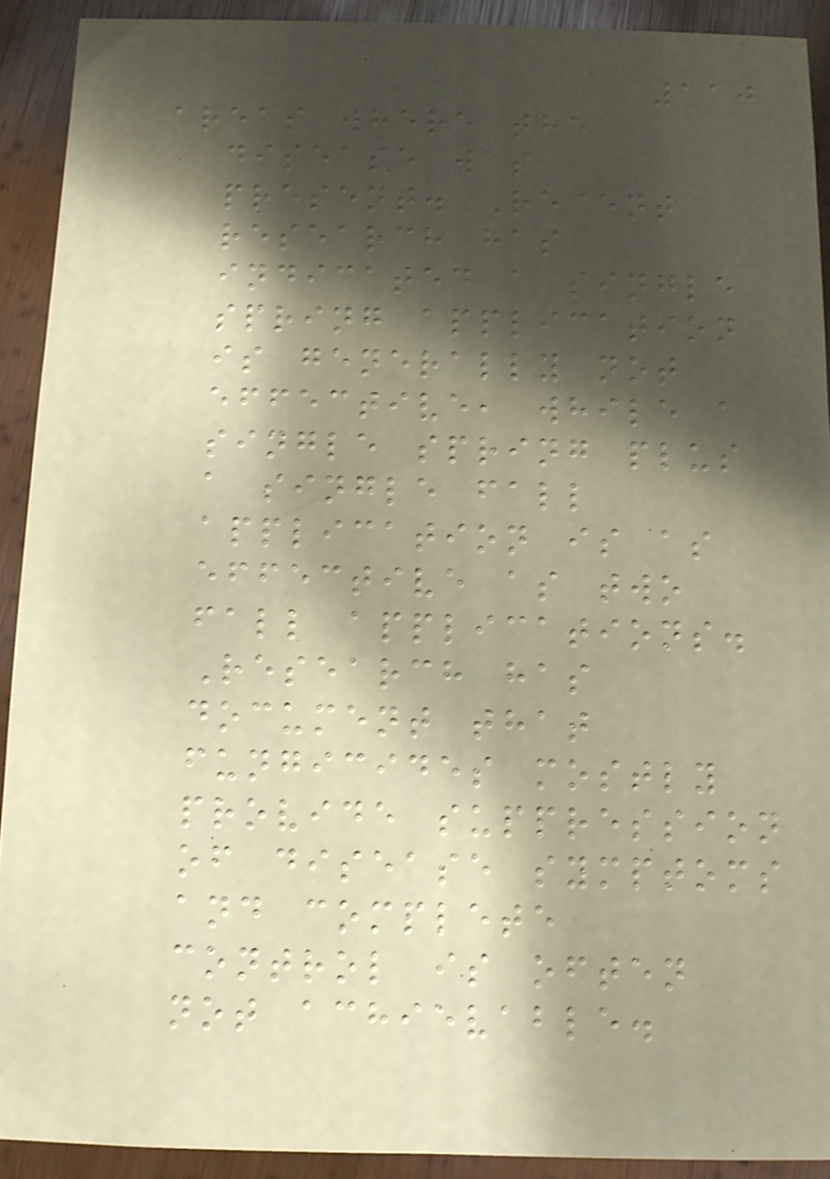110
areas where the
disease was
present. Recent
research has
indicated a single
spring application
is generally not
effective, while a
single spring plus
a single fall
application is as
effective as two
fall applications.
Research has
document that
fungicides mostly
provide suppression
of disease symptoms
and complete
control is often
not achievable.
